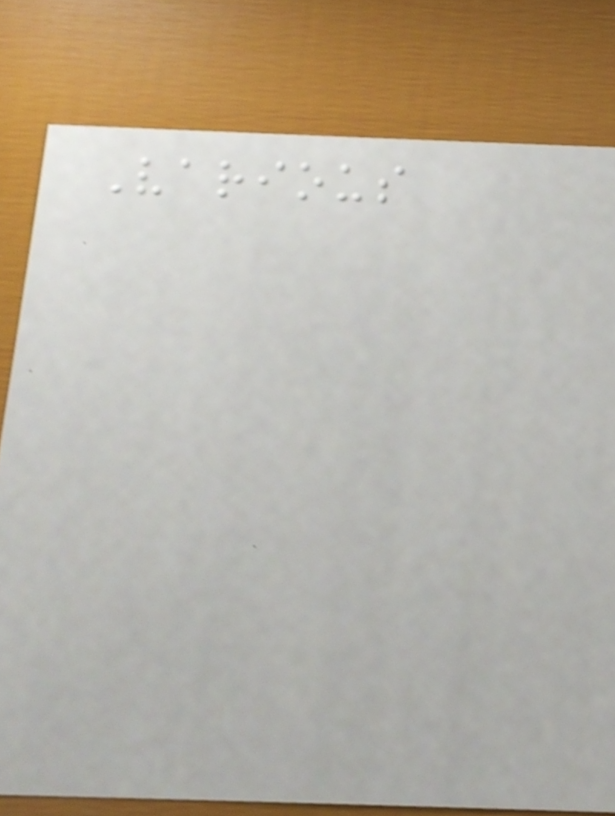Various
